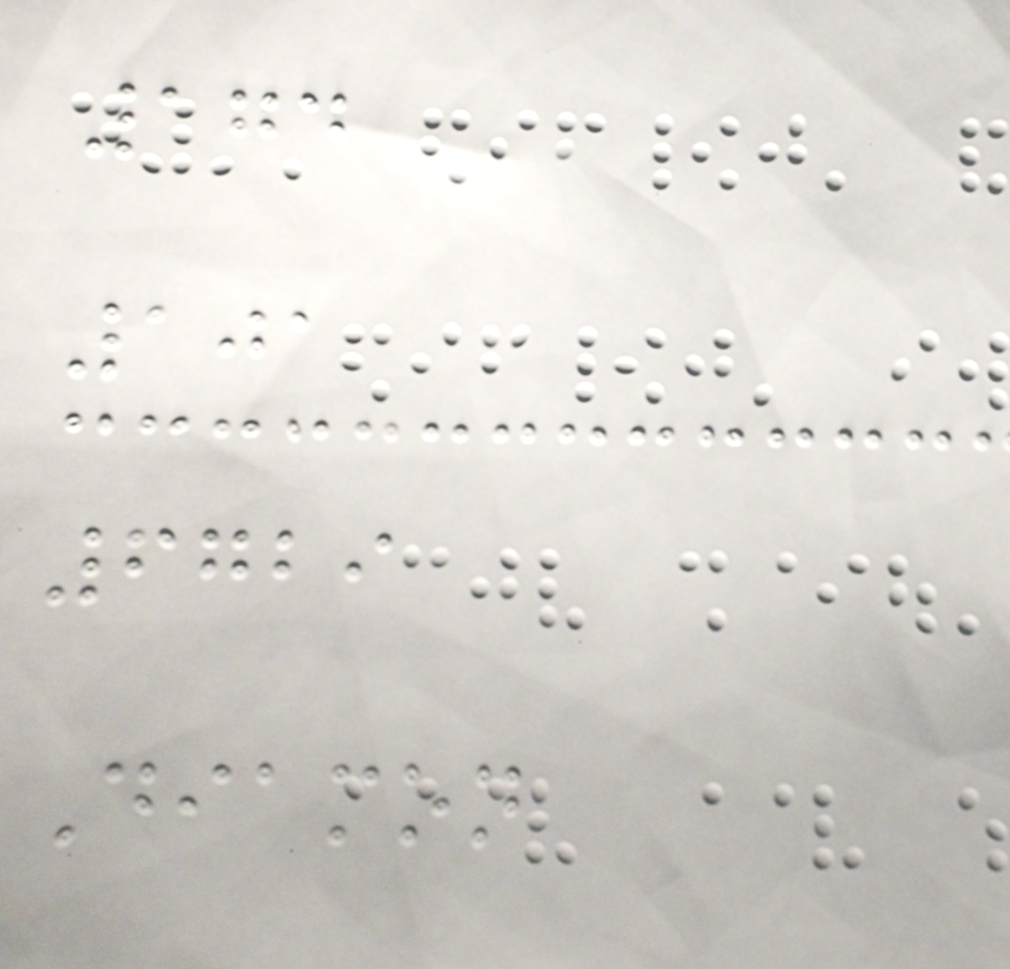174
101
6729
Diamon
